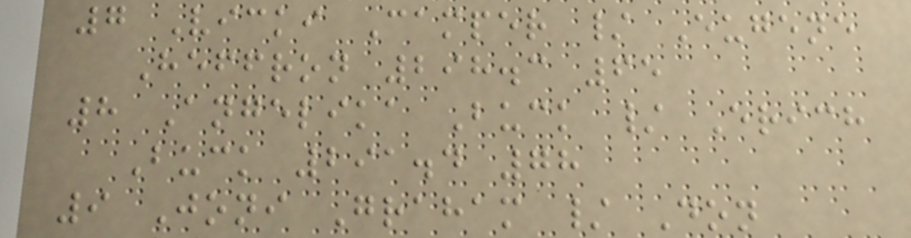7 Vicki Camper / Eugene
Heffron 298.3 65
8 Angelika Buck / Erich
Buck 291.4 78
9 Joni Graham / Don
